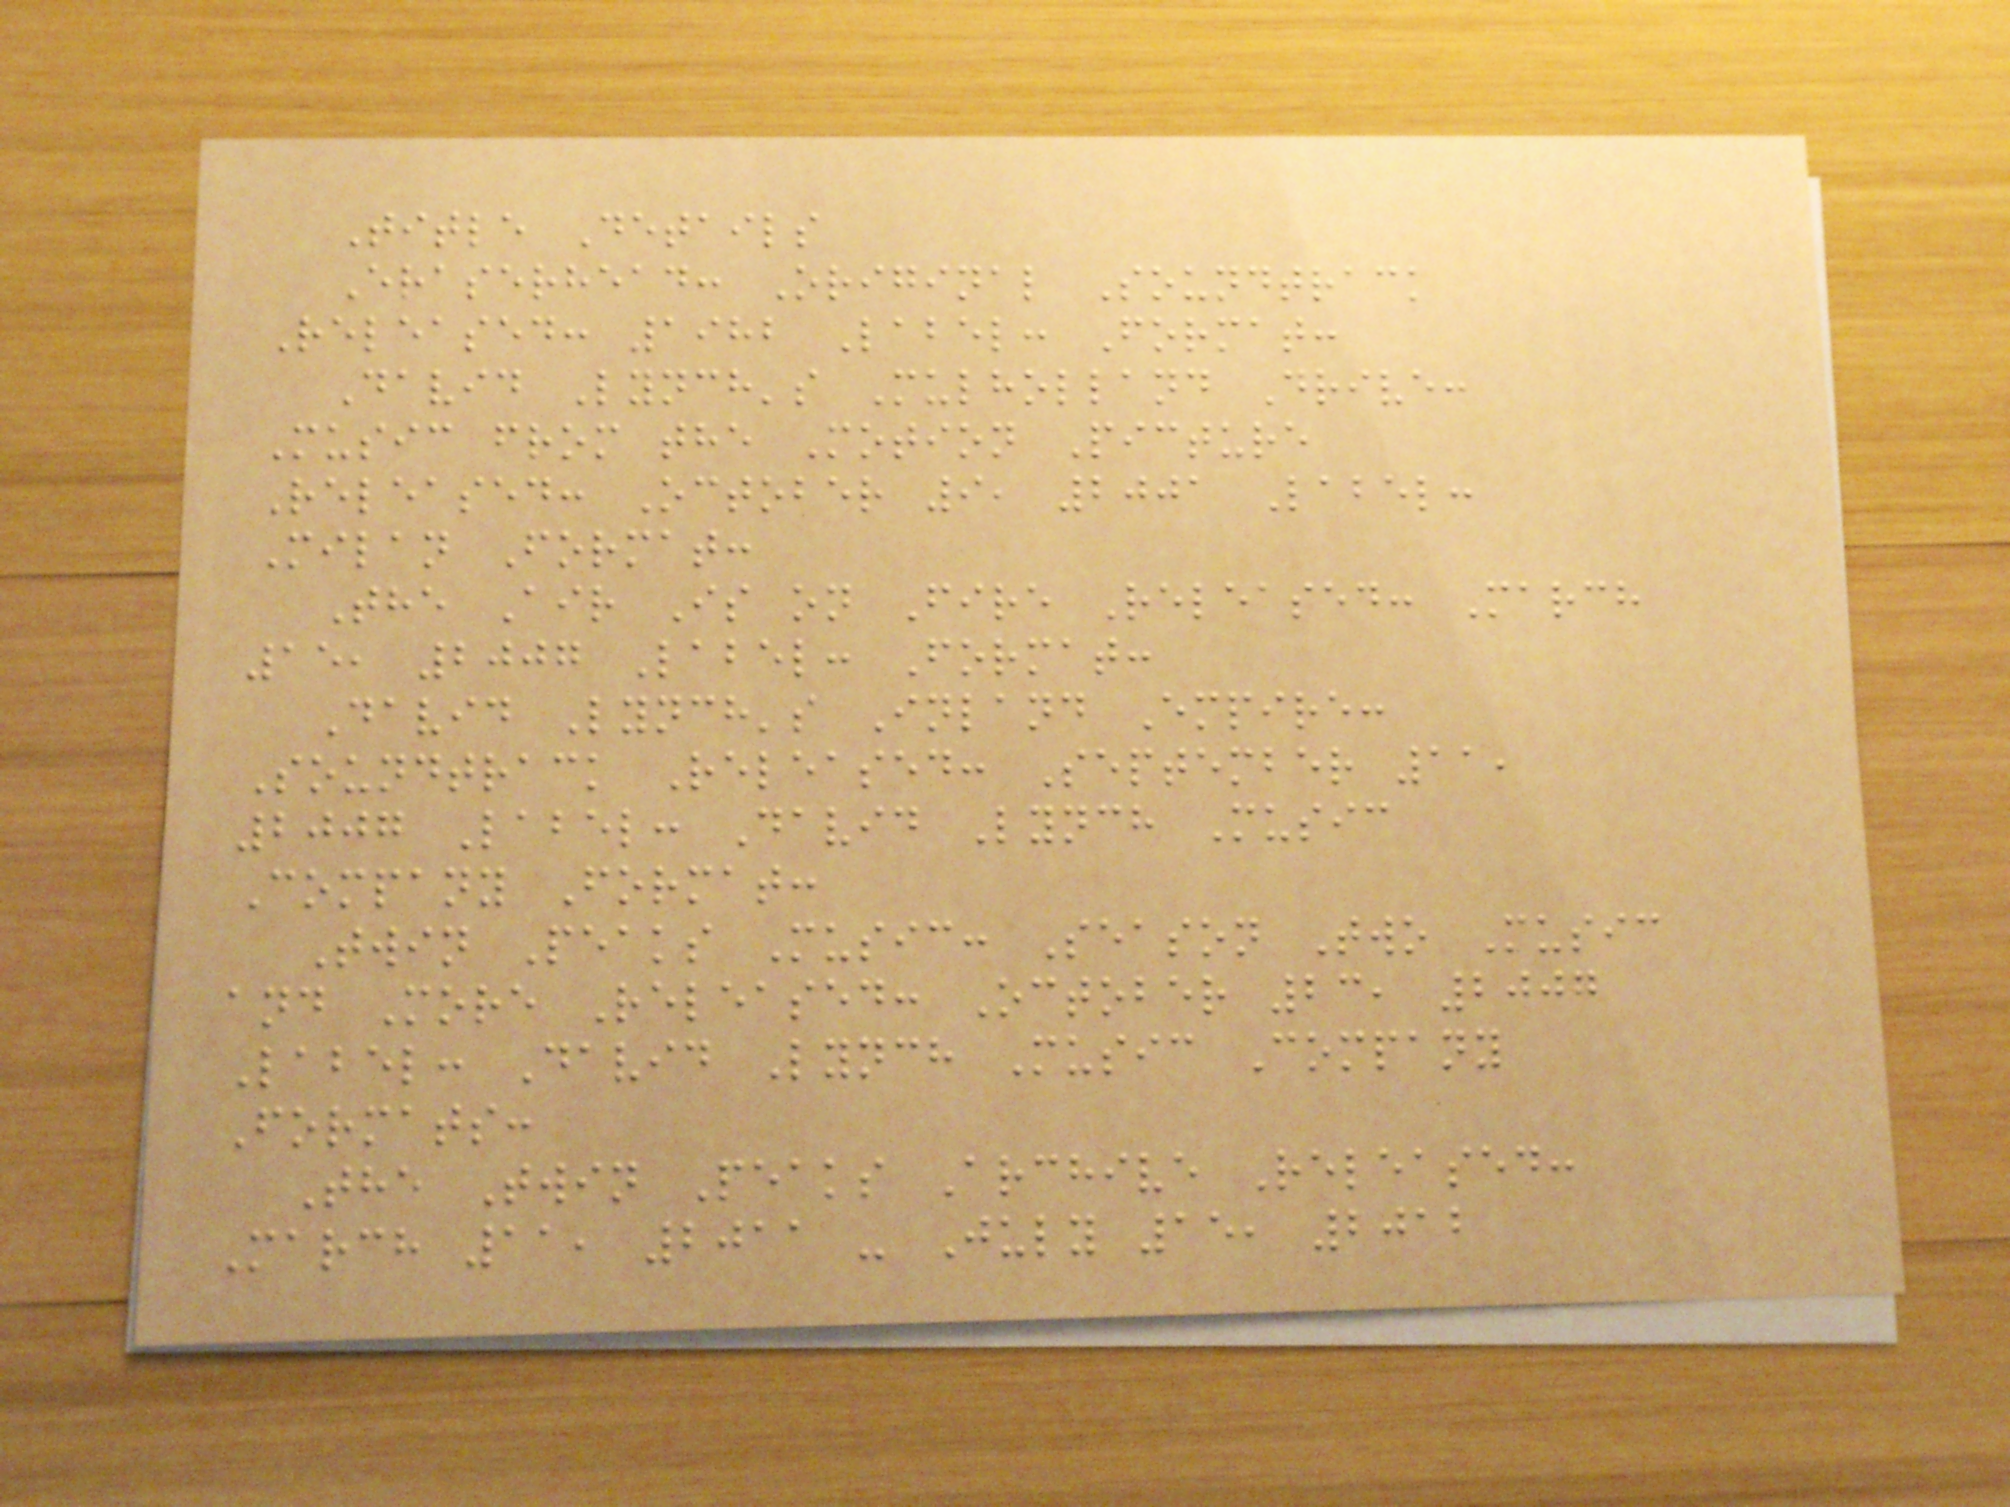Title Details
Eraserhead: Original Soundtrack
Released: 1982 Label: Format:
David Lynch's Mulholland Drive:
Music from the Motion Picture
Released: October 9, 2001 Label:
Milan Format:
The Air Is on Fire Released: March
15, 2007 Label: Format:
David Lynch's Inland Empire:
Soundtrack Released: September 11,
2007 Label: David Lynch Music
Company Format:
Twin Peaks Music: Season Two Music
and More Released: October 23, 2007
Label: David Lynch Music Company
Formats:
The Twin Peaks Archive Released:
March 11, 2011 - July 15, 2012
